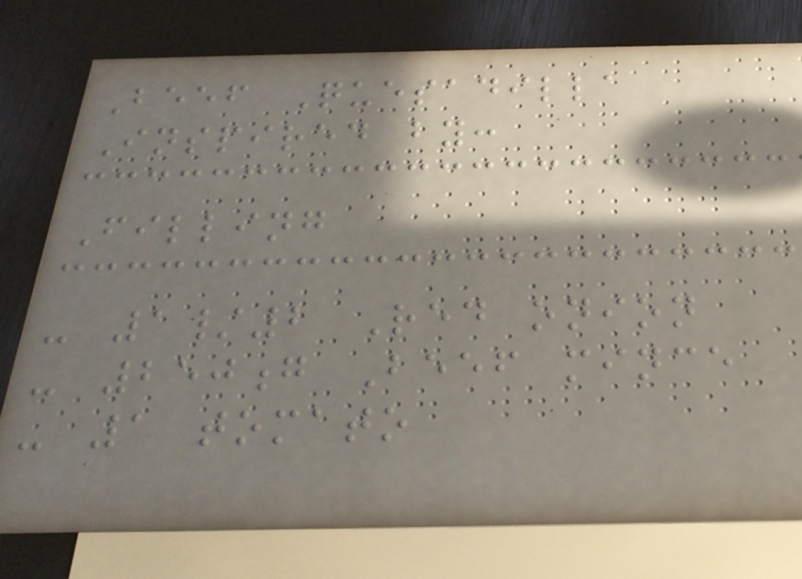Beef Quesadilla
Inspired by:
Filling
- 1/2 Red onion
- 250g Beef mince
- 1 tomato
